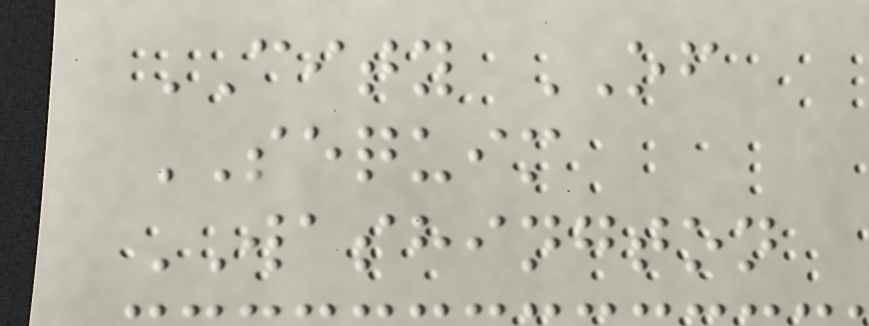CITY OF
SEQUIM
WASHINGTON
